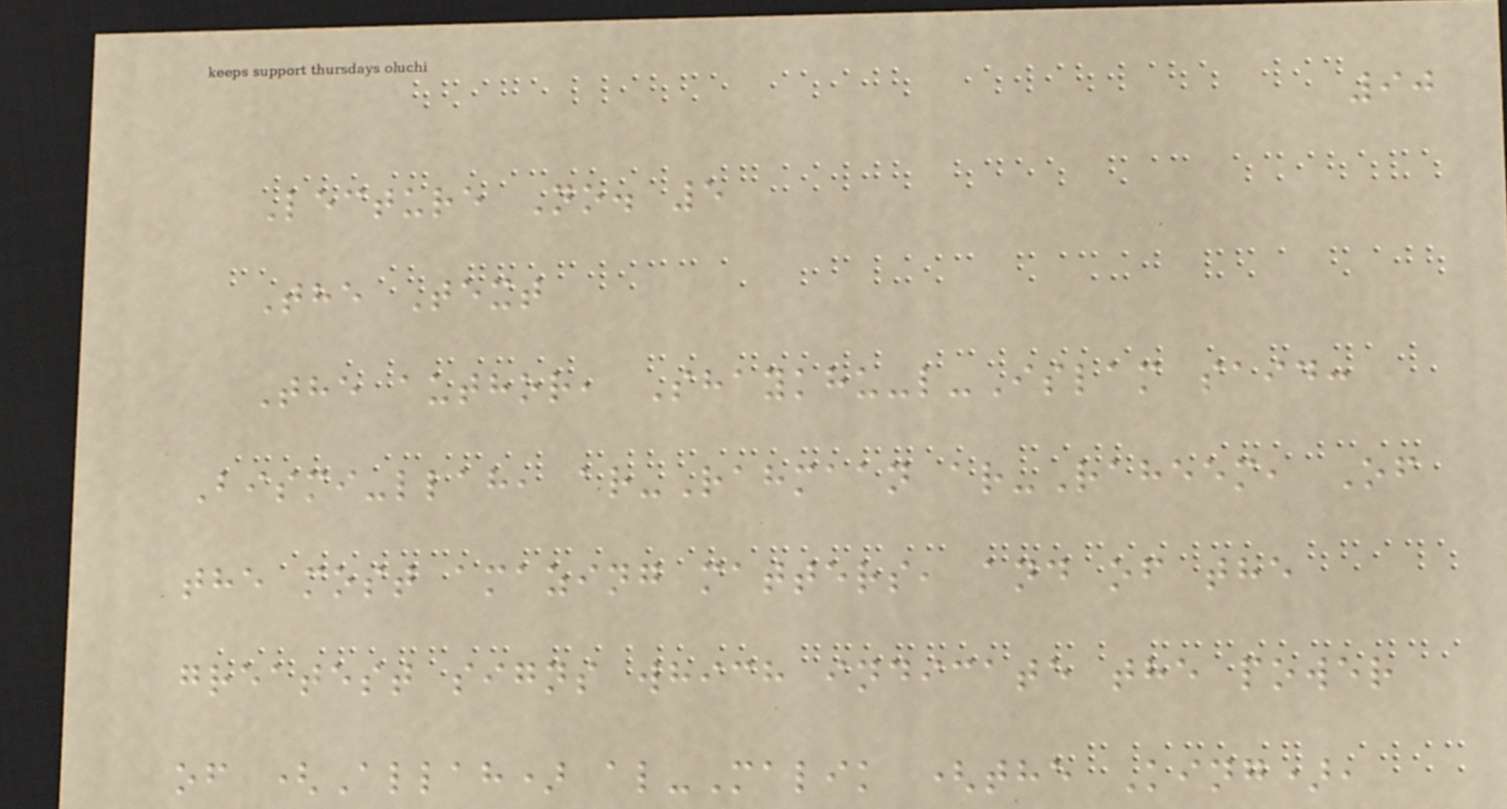90
Lecture No. 5
The Text
The author, Shaykhu-l-Islam said:
Bismi-llah, ar-Rahmaan ar-Raheem, Of
the most amazing matters, and of the
greatest signs which indicate the power
of (Allah) al-Malik (the King),
